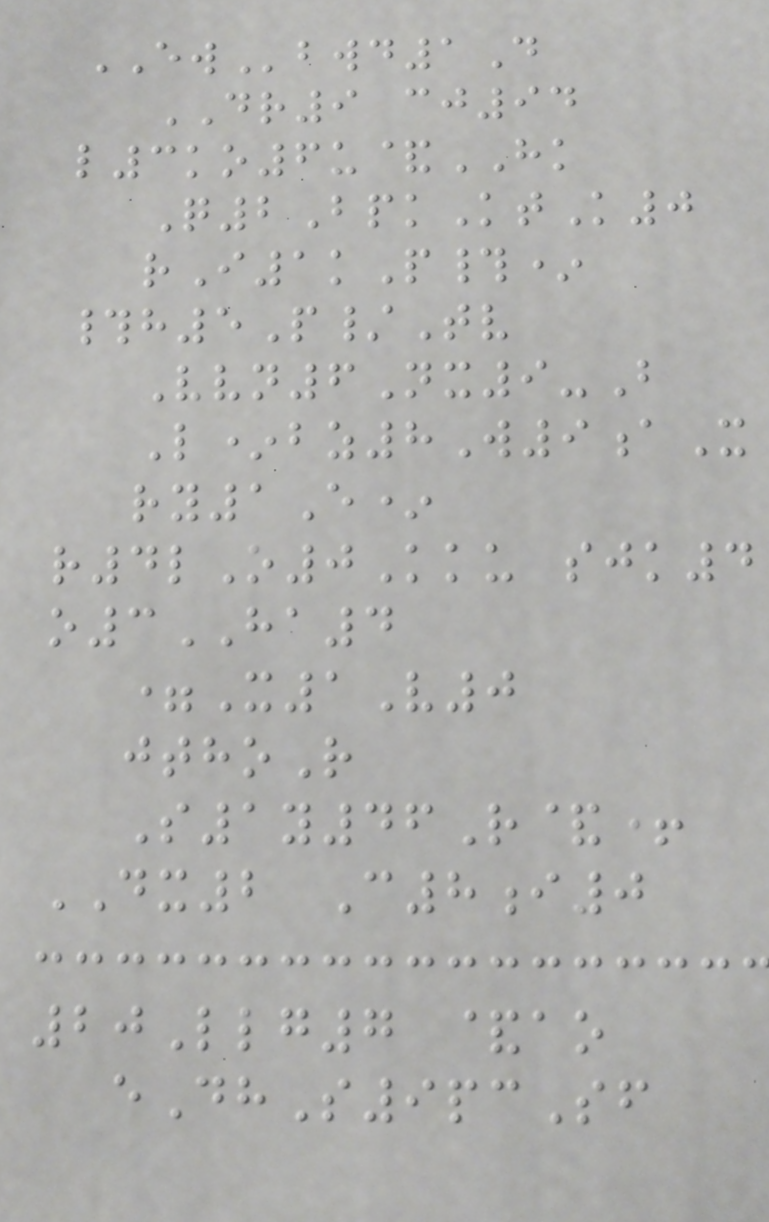EWbwd1D
DR9 cj94
l3ko6u&HK
Q2BpkKtK0
rI1kP#*
#h5P/Tv
Vvn6Nx9-B
L*bz8W9aX
ry1E*
r4lO0Kku sjk4
o3HA4
=X1V0
jthoR
S1y46R&+
DX2 C8i0
20Llg7 &ao
eDhS9pcSf
